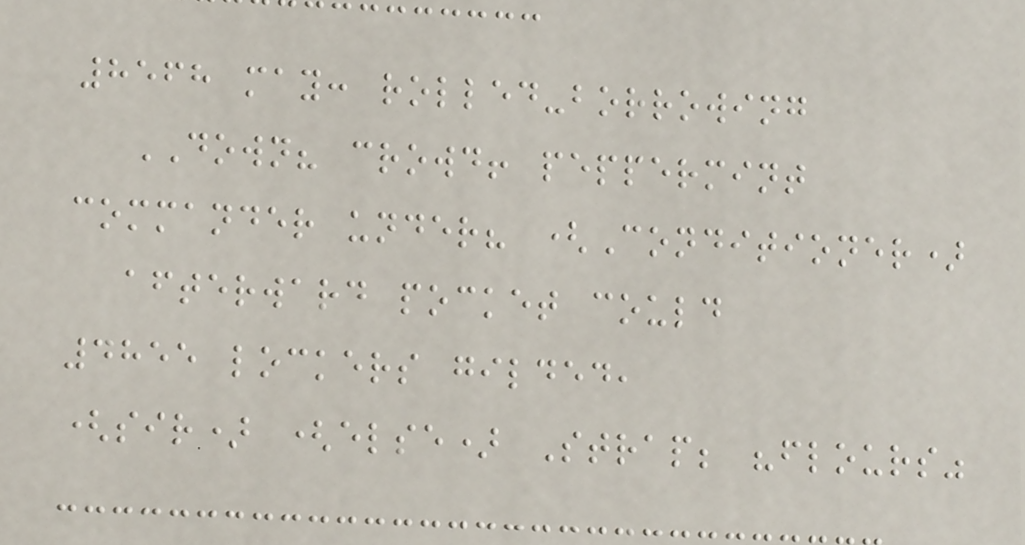8568 may: rolled-borrowing
DOWN? crowd! peppermint
commander under? (Conditioner)
afterward pocket could
4855 lockers gilded,
(sir) (else) Strap; "flours"
